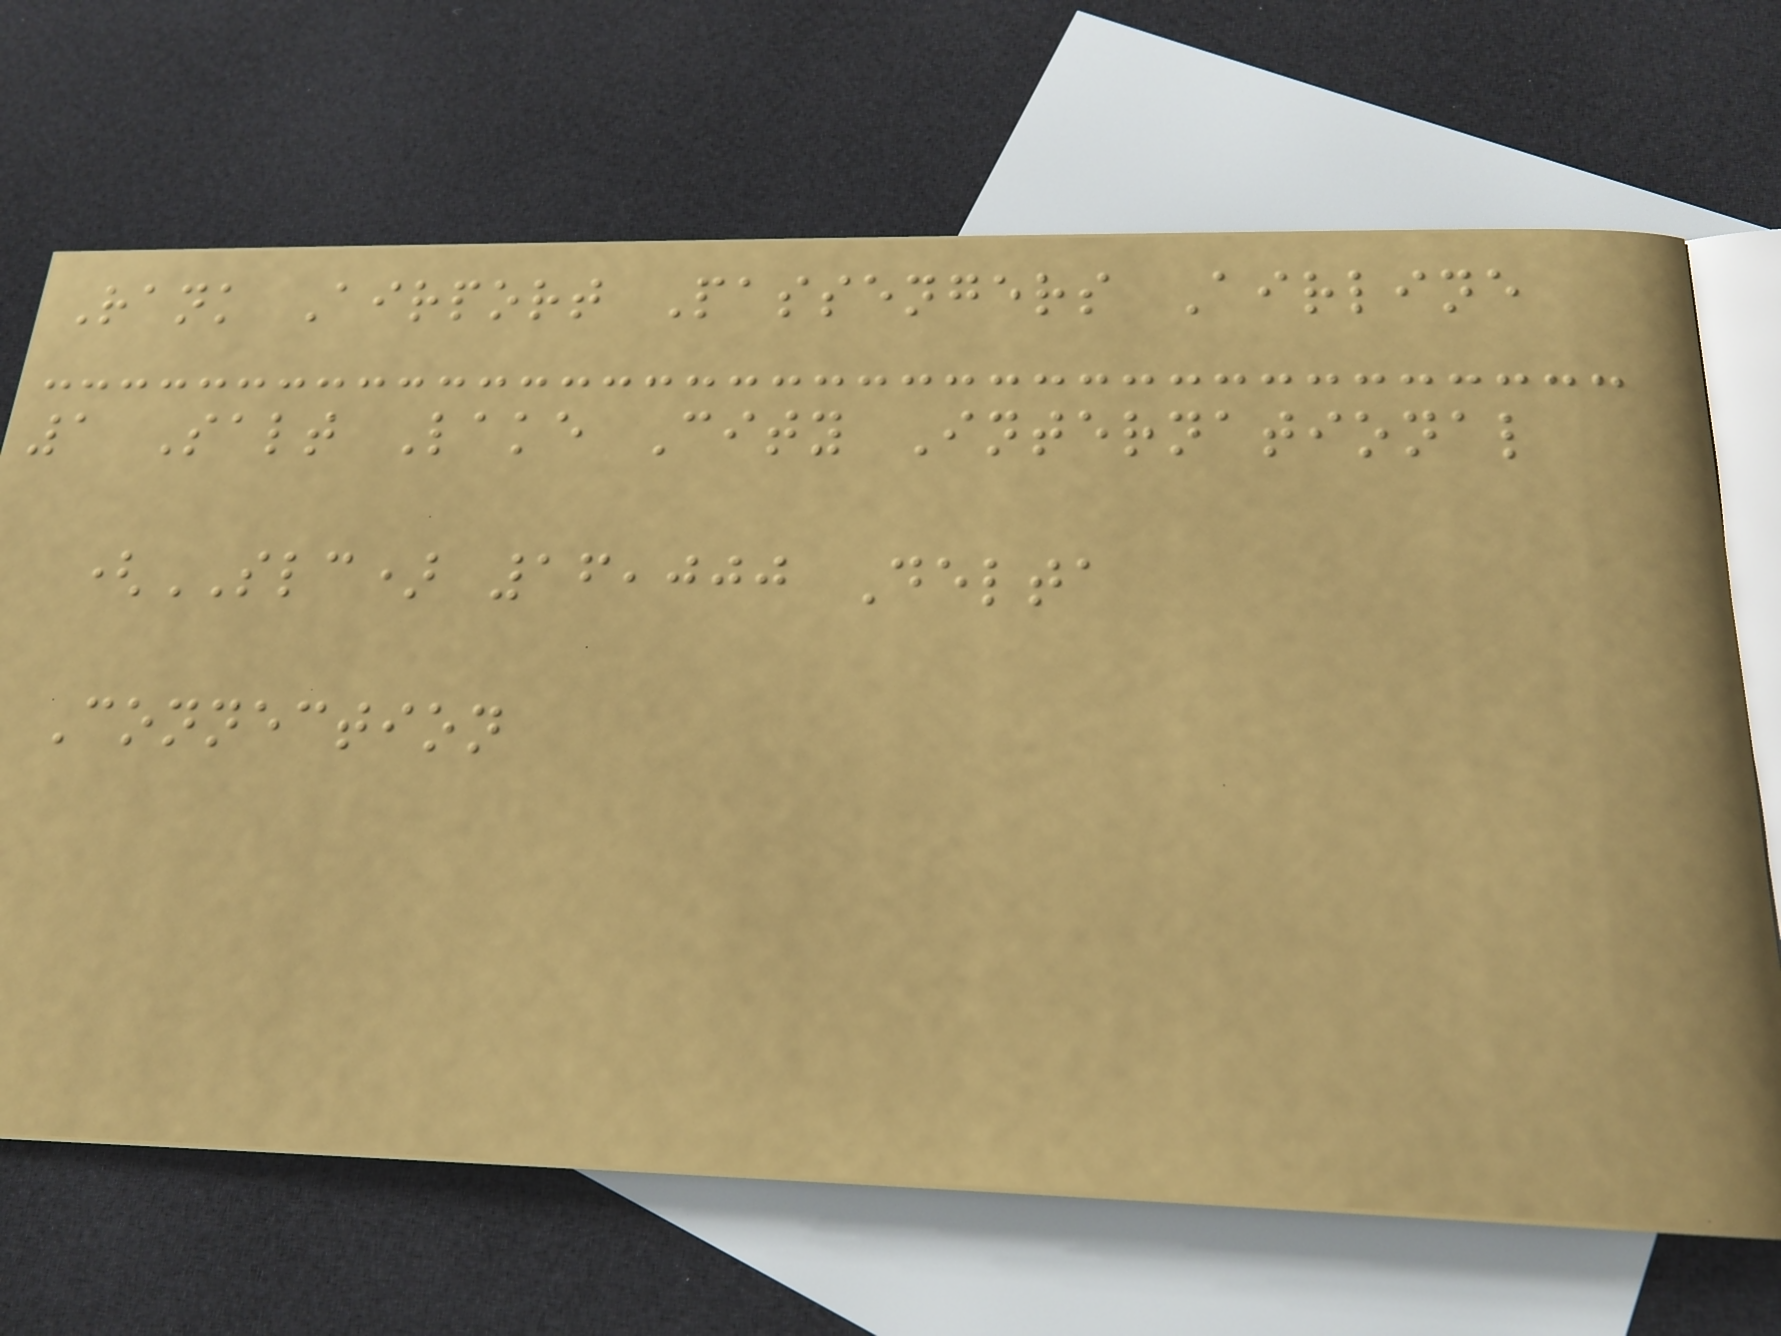Rank Airport Passengers Airline
1 Salt Lake City International
(SLC) 16,000 Delta
Connection
